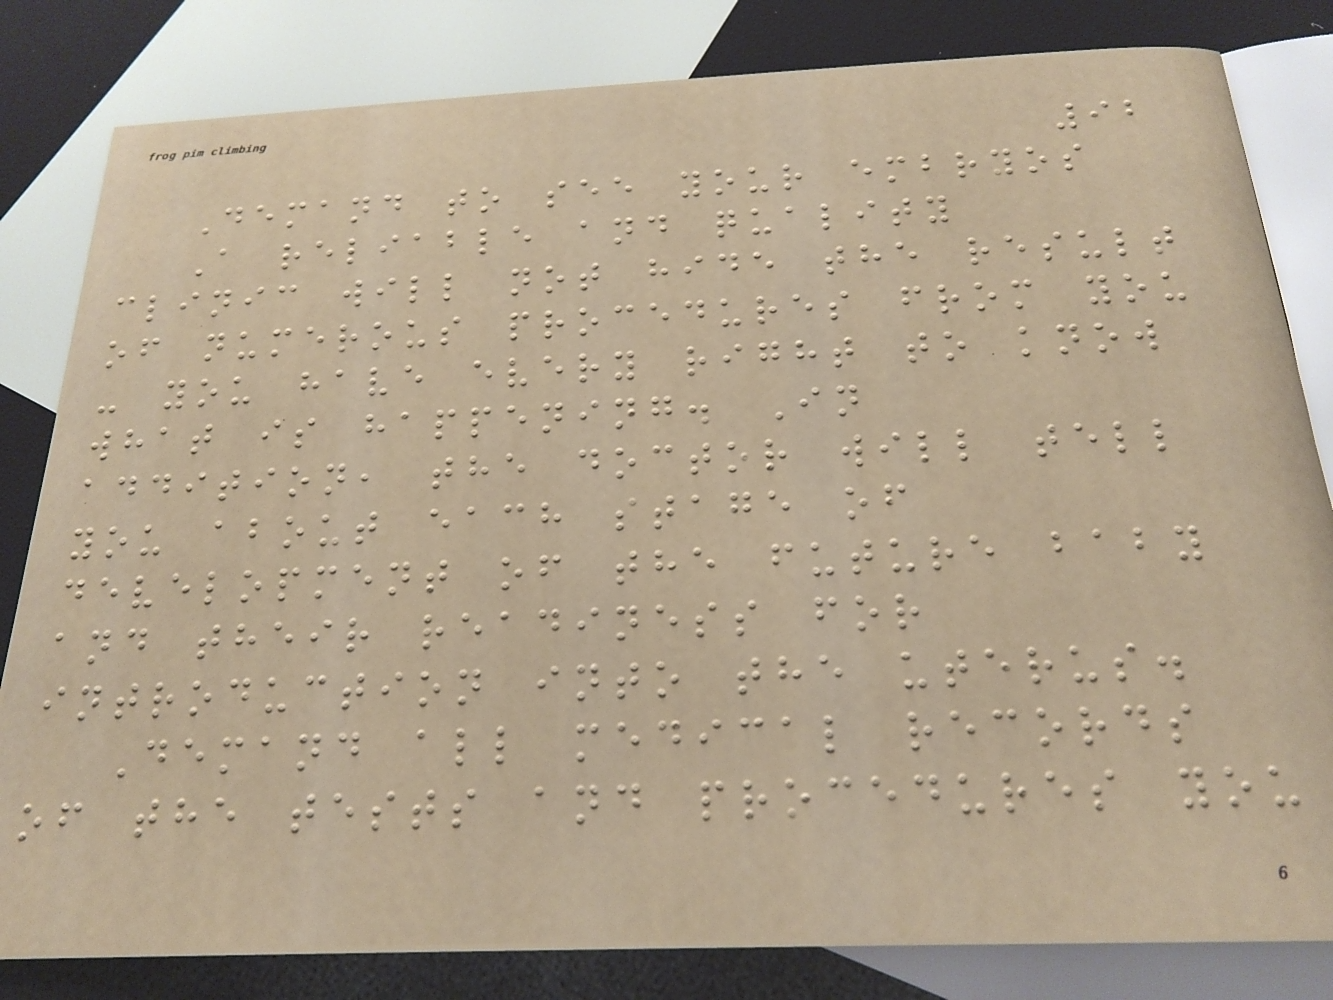92
Demand to see your embryos
A reliable and quality
clinic will not hide the result
of numerous procedures from you
- you have every right to know
what is happening. In
addition, the doctor will tell
you about each stage of
development of the future baby
and their readiness for
introduction into the uterus.
Demand all medical records
of the tests and procedures you
